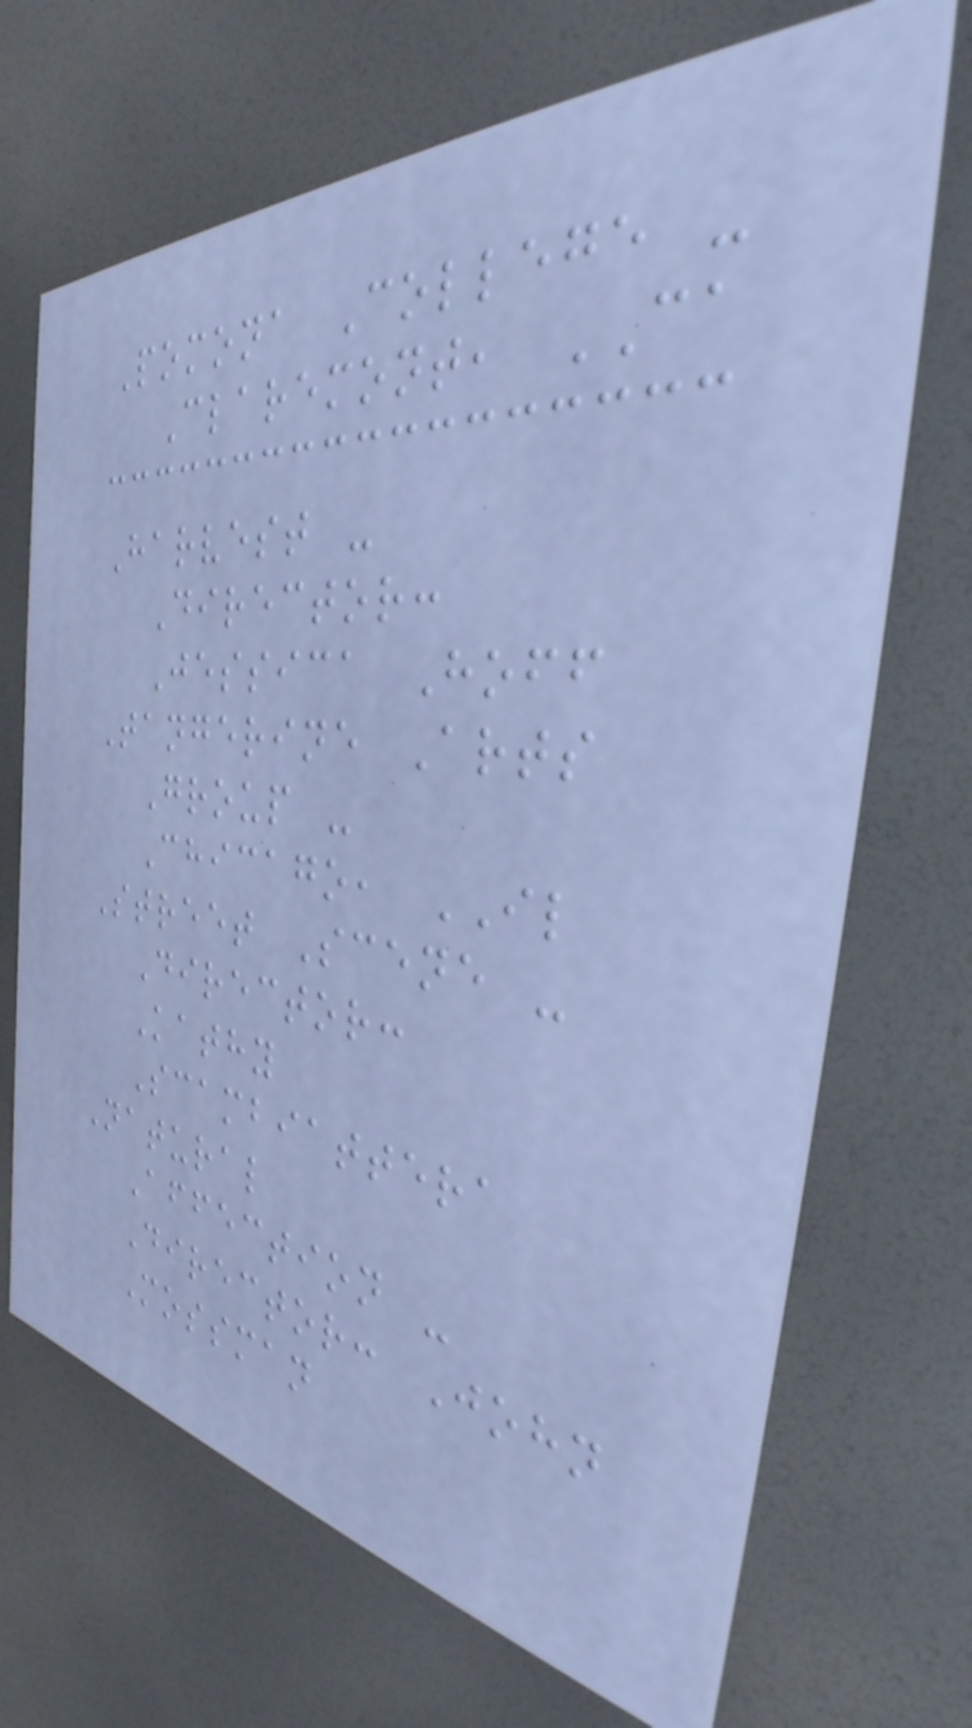Pomona College -
Claremont, CA
Harvest -
Director:
Jessica Hoff
Tangerine Arts
Group -
Chicago, IL
Street Scene -
Director:
Kathy
Scambiattera
Natural
Affection -
Director: John
Mossman
